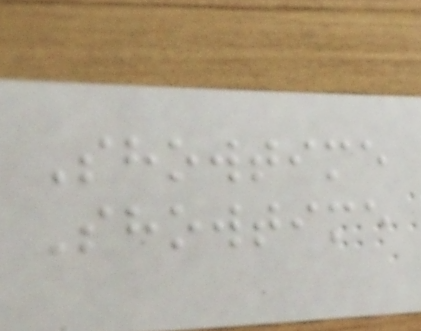Showtime
Showtime
